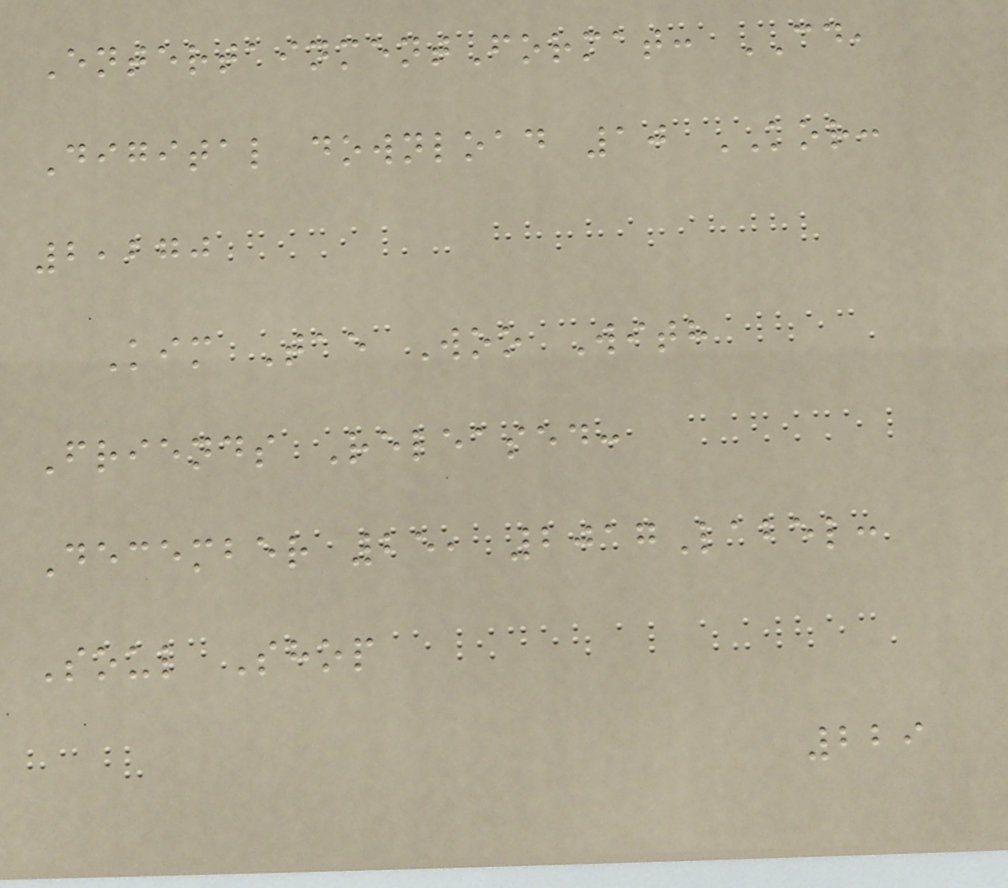EntertainmentFormat: CD,
Digital download 10 KOR:
2,270
Kim Tae Woo With
Friends Released:
December 25, 2017Label:
Soul Shop
229
